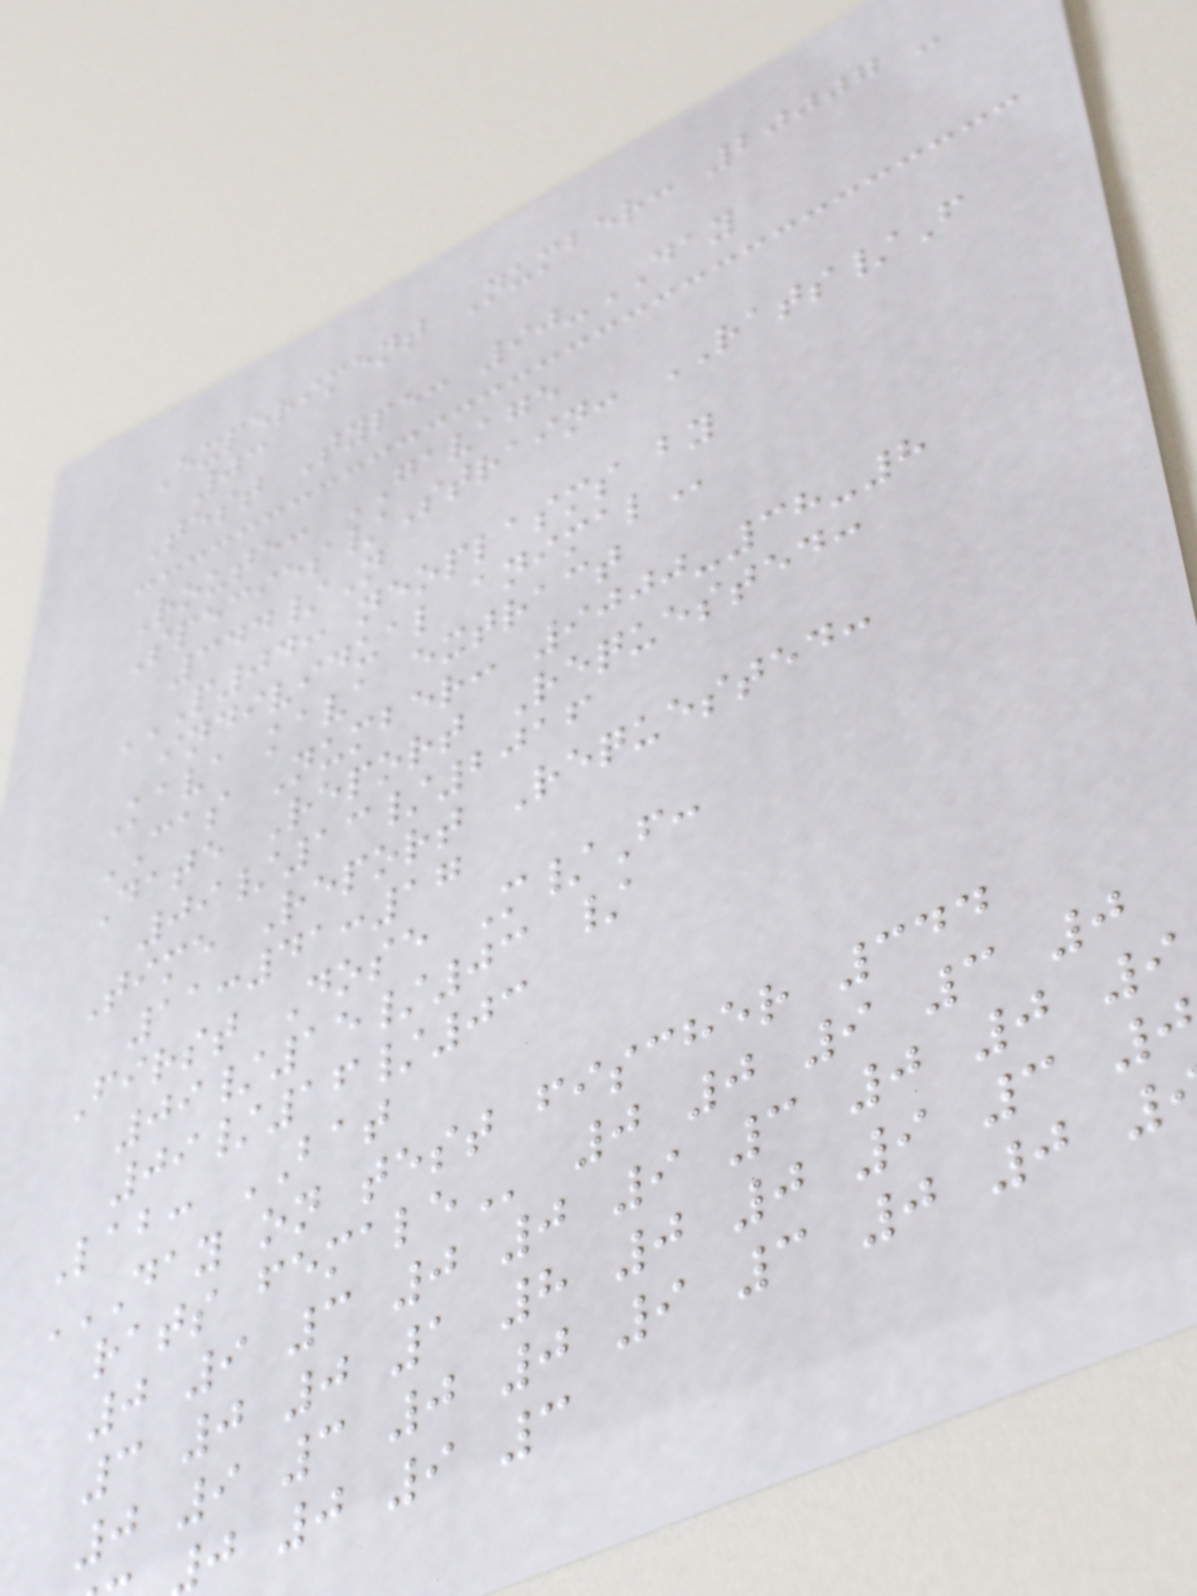Experiment Number: 20007 -
03
Test Type: 90-DAY
Route: GAVAGE
Species/Strain: RATS/F
344/N
P04: NEOPLASMS BY
individual
Kava kava extract
CAS Number: 9000-38-8
Date Report Requested:
09/13/2016
Time Report Requested:
11:41:17
First Dose M/F:
09/15/03 /
09/16/03
Lab: BAT
DAY ON TEST FISCHER 344
0 9 3 0 0 9 3 0 0 9
3 0 0 1 8 0 0 9 3 0
0 9 3 0 0 9 3 0 0
j 0 9 3
